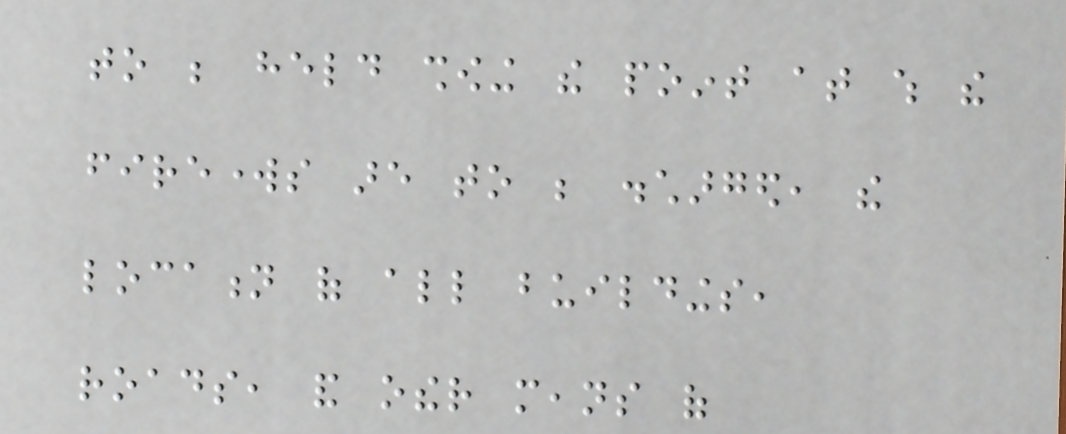to be held showing the point at which the
fireworks are to be discharged, the
location of all buildings,
roads, and other means of
